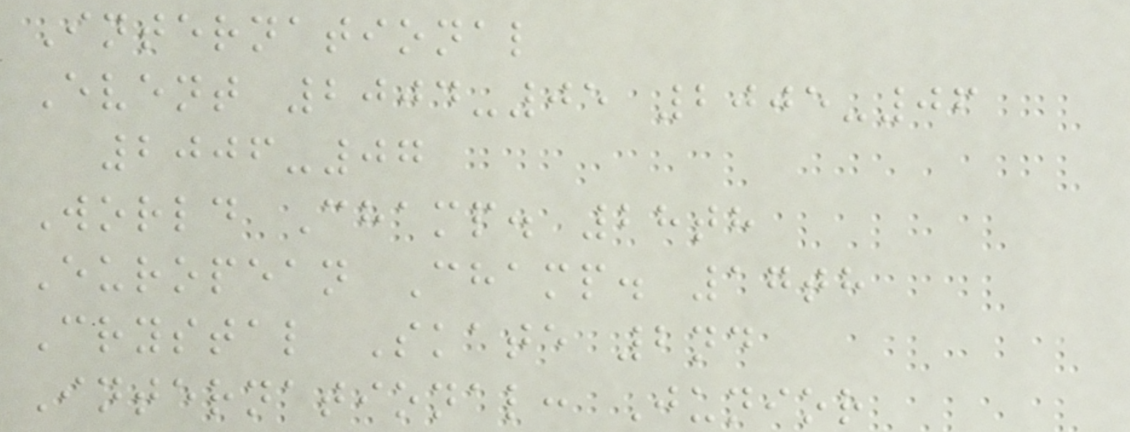International
Event 2004-05 2005-06
2006-07
World Champ. 28th
European Champ. 17th
Crystal Skate 2nd
International: Junior
